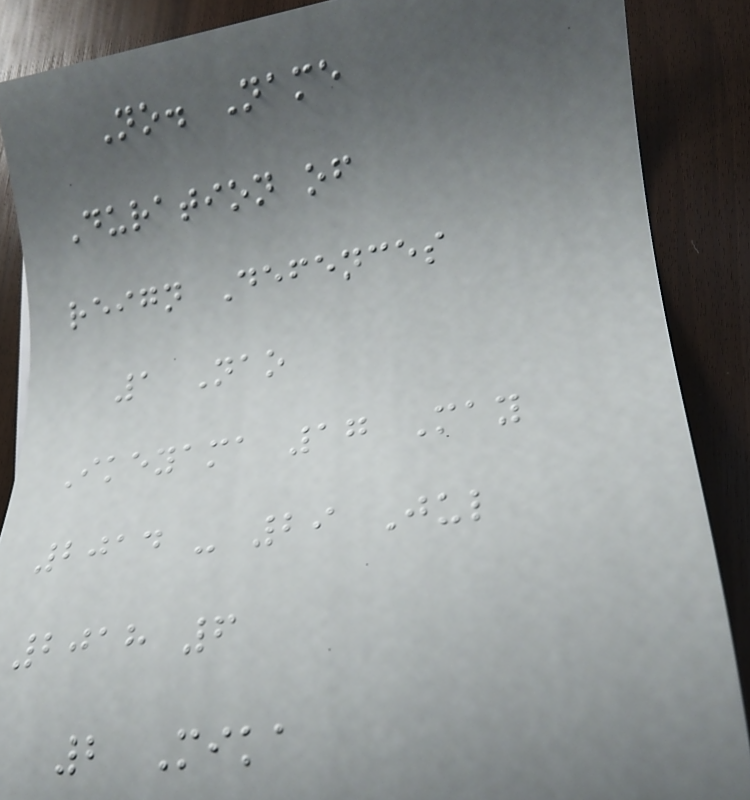No. Name
Duration of
reign Defences
1 Nao
Ikeyama 17 May
2014 - 29 Jul
2018 6
2 Mika
